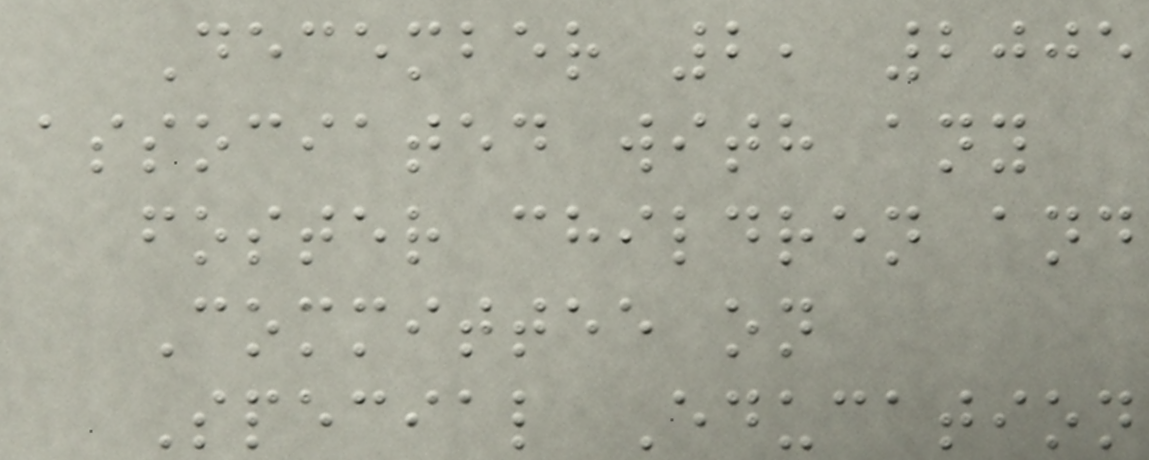December 2, 2005
associated with any
foster children and
Committee on
Special Education
